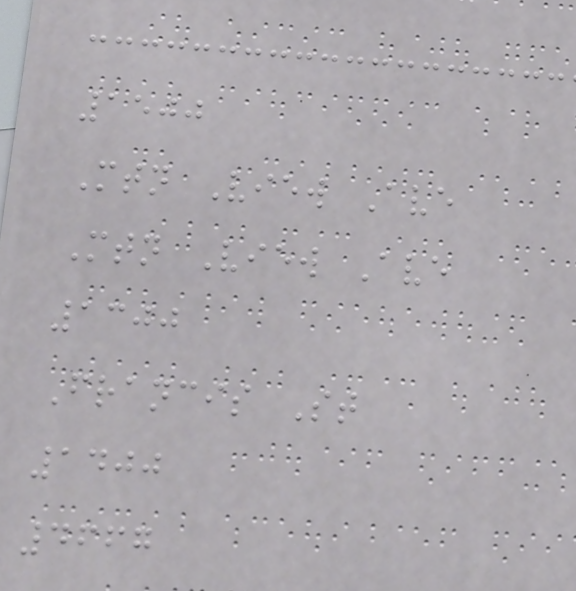1500
Mtn View Ave
Mtn View Ave
1300
Francis St
1400
4667
